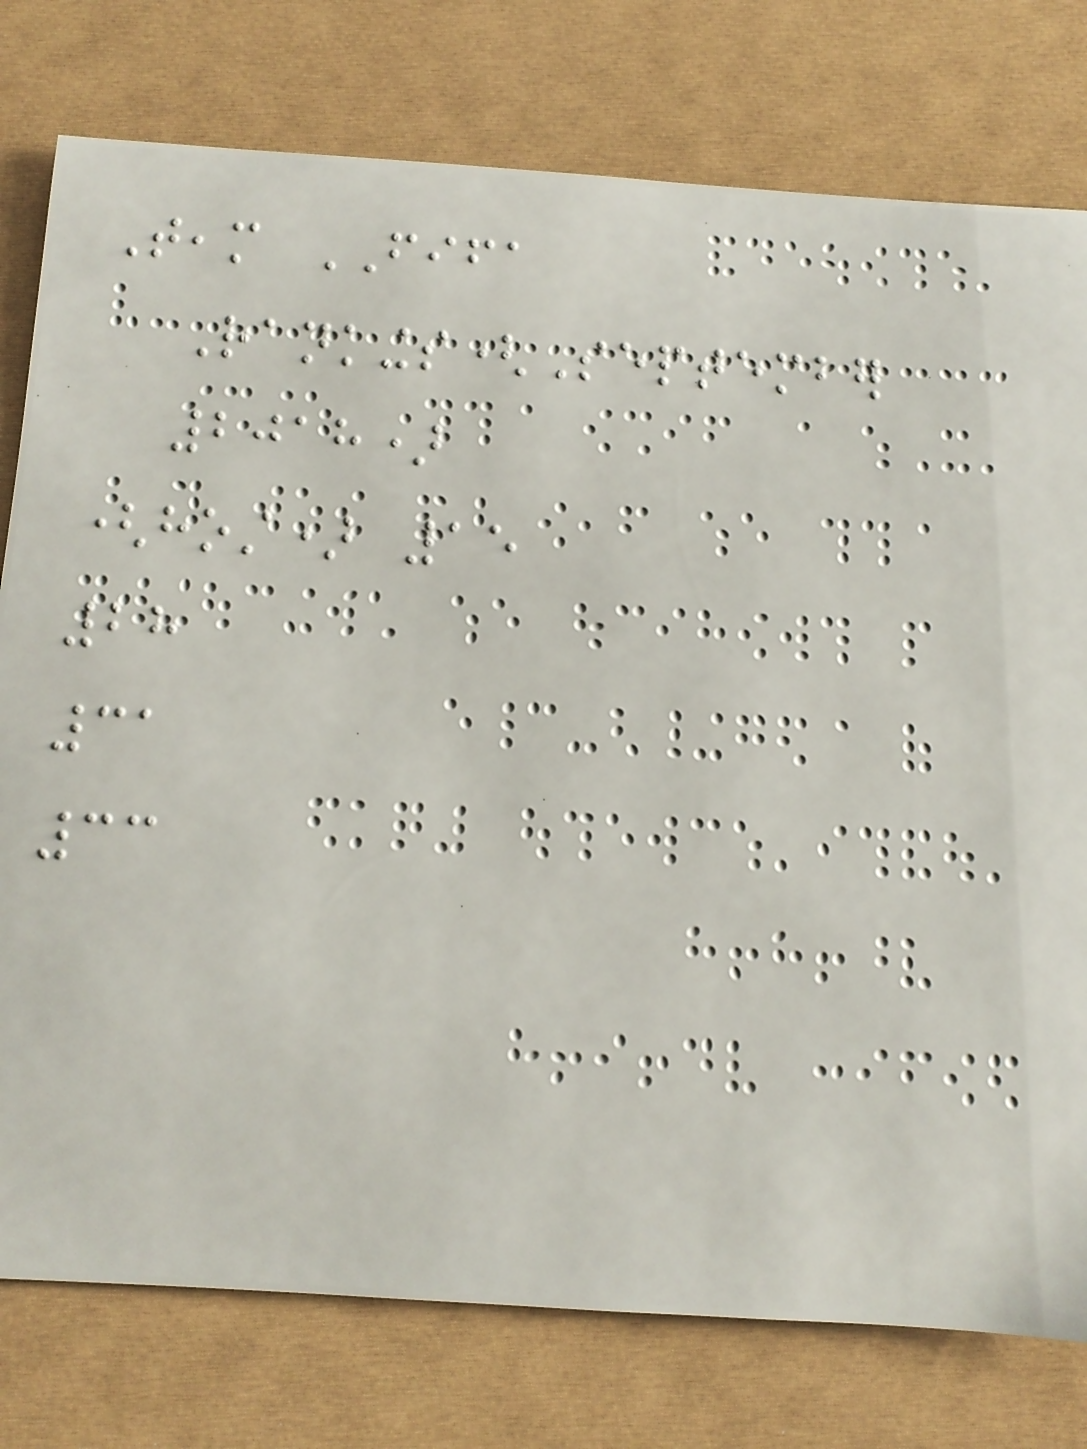Team FIFA
Rankings(September
2018)
(host) 15
28
31
33
